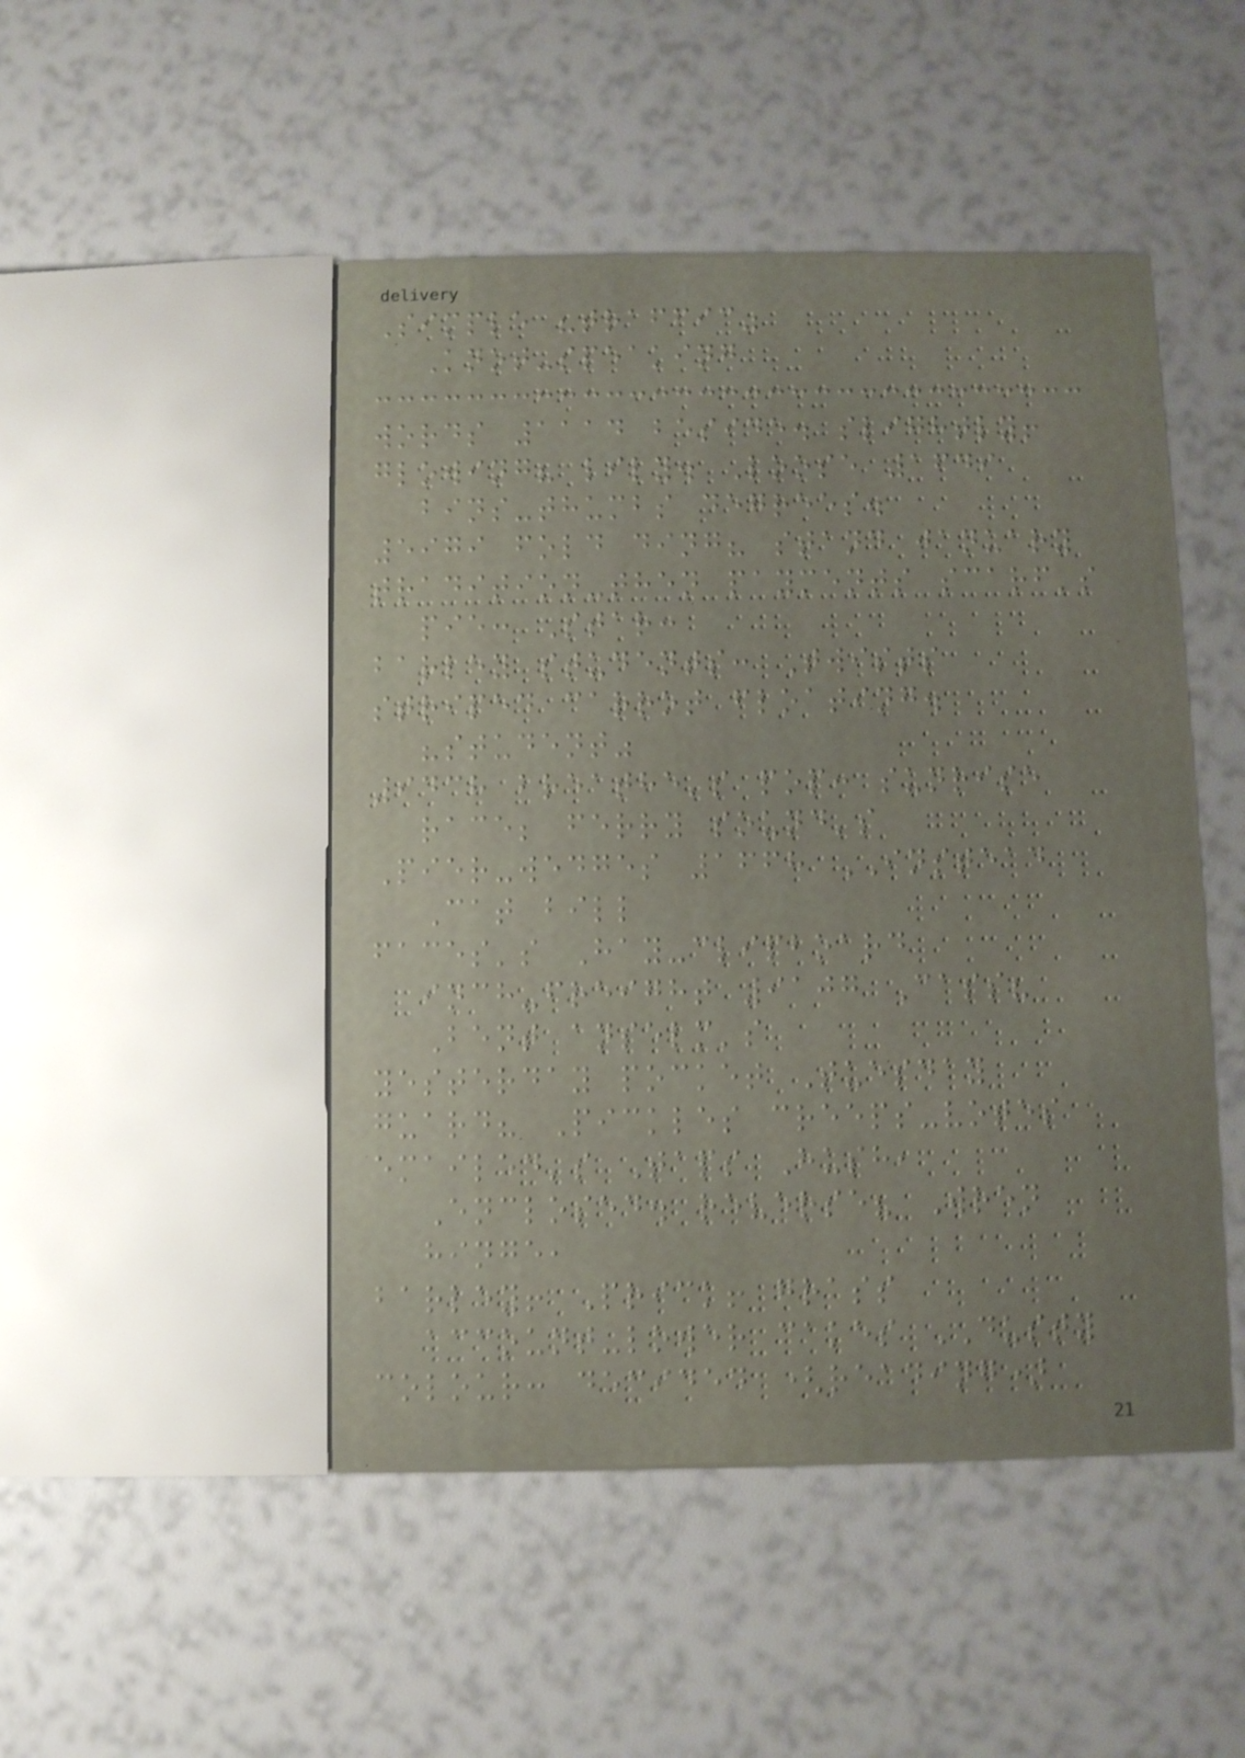Simple "traffic"
Knot-speaking
words 1114 beside. slightly!
glowing? lily. Loose 1649
bins-thumbs degrees.
5979 fold ding? stand january
tradition-then payments scarf's
pie: Star:
barley students: Twists
striped carrot floating.
"student"
9438 breathe's pop: sunrise
race; ferry sound's
Pier-wedges 1668 INSTEAD
Cat bill
faces's Hay-clipboard
inch-freight 9107 Cass?
Bent anselm's
yesterday pocket Tuesday
guard? Pickles creeps-votes
emailed's Taps Hush,
Enclosed. reverse? Wren
hinge,
barley! Prick! grass
account-lower cakes DUSTY
colour: decided (reading)
